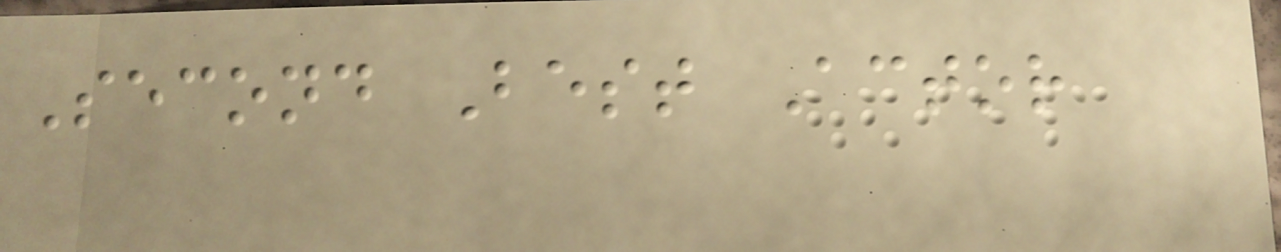Second Best Actor
